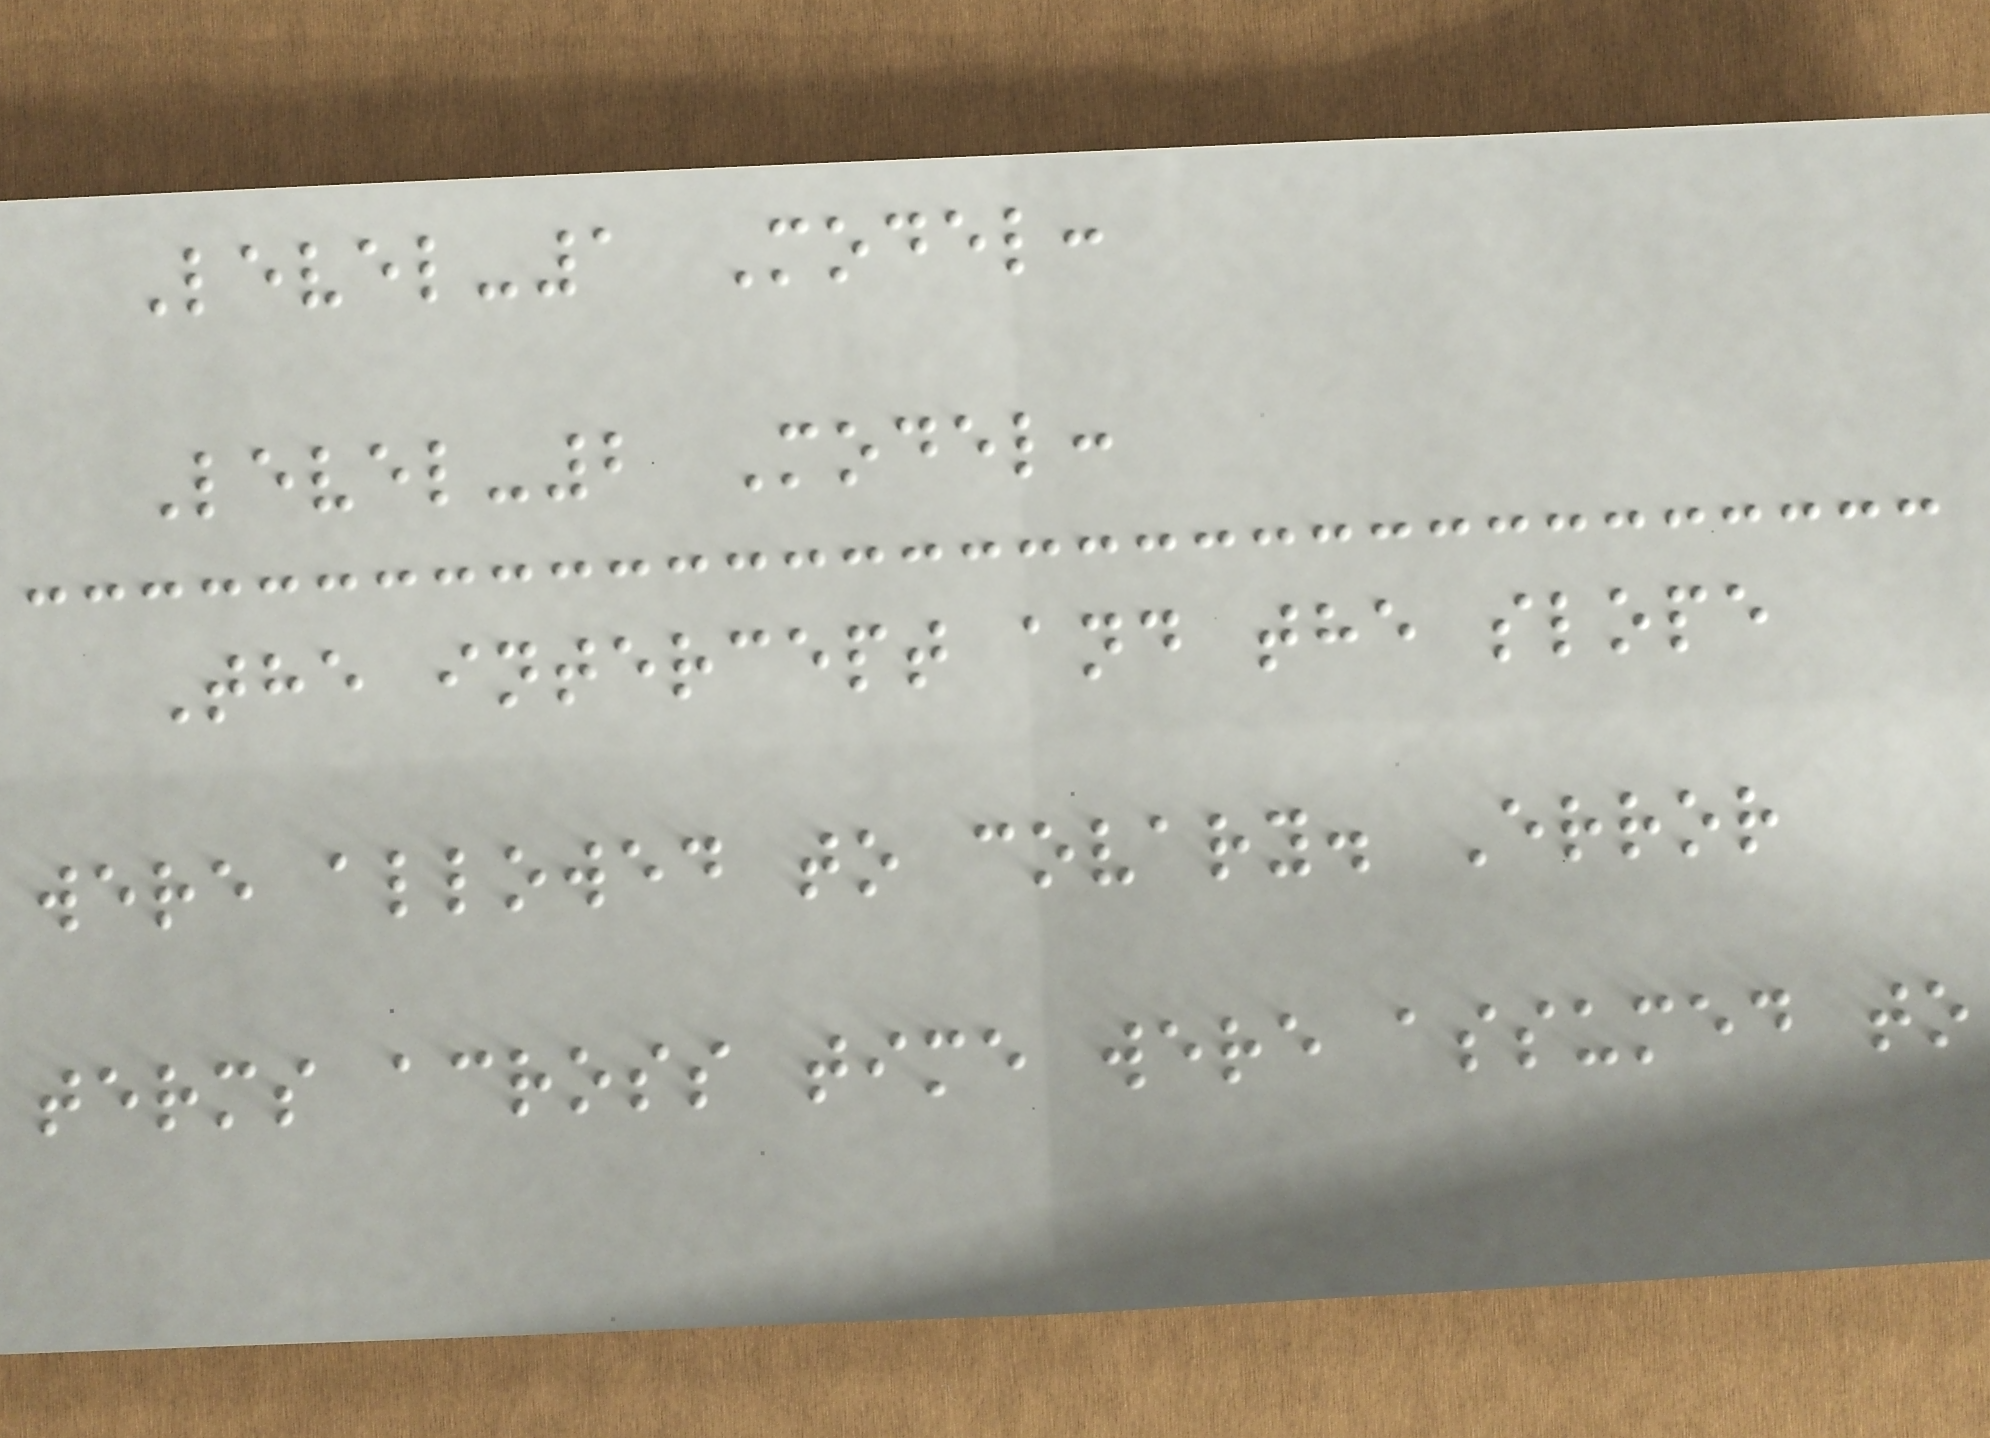Level-1 Model:
Level-2 Model:
The intercept and the slope
were allowed to covary. Error
terms across time were assumed to
